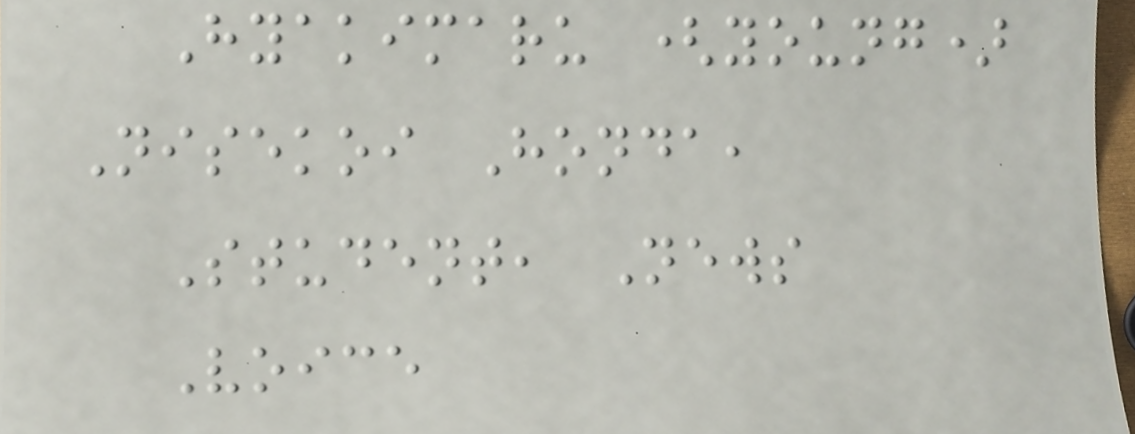Hyakimaru (young)
Nisekoi Honda,
Student, News
Voice
